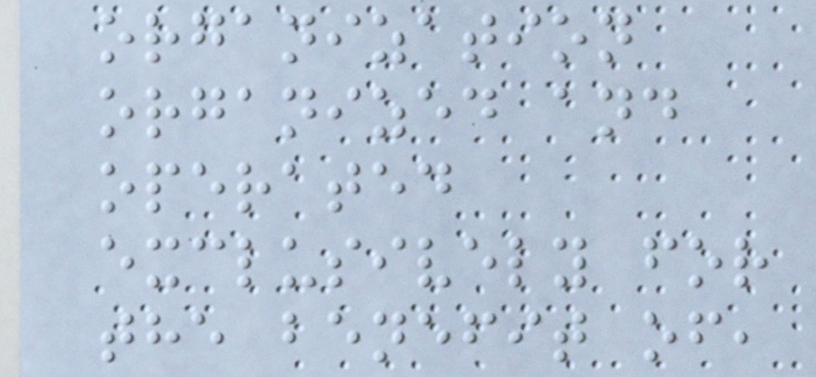organization
organized and
operated
exclusively for
the benefit of,
